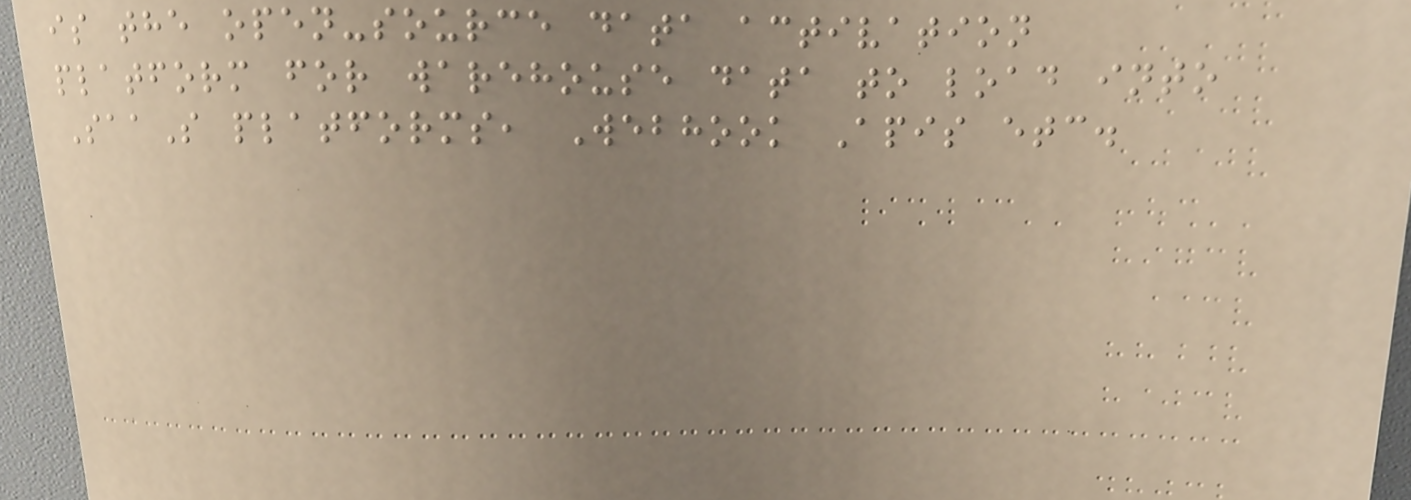is the open-source data activation
platform for warehouse data to load into
SaaS platforms, Webhook Apis etc.
